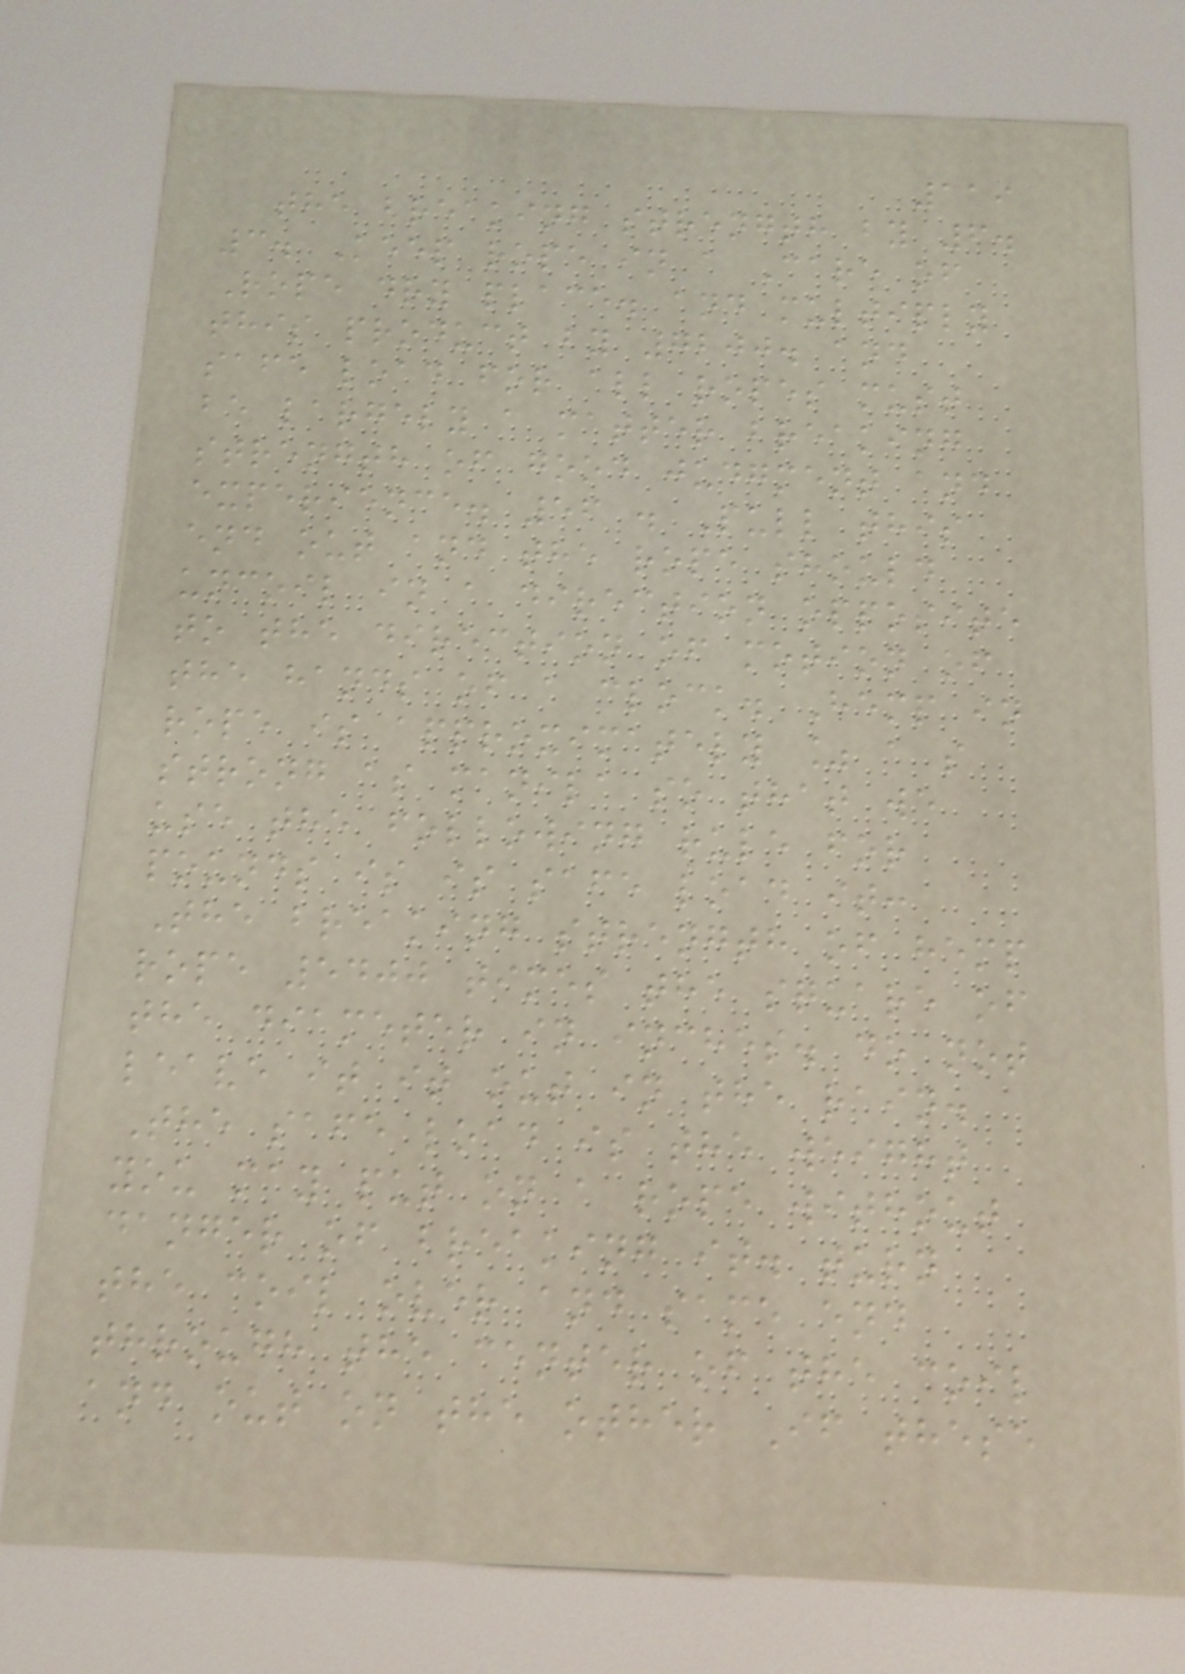119
the breaking strength by 6.
3. Keep rope in a Care of
Rope dry place. and multiply
this product by 7200. and
safe load for all ropes must
be largely a matter breaking
strength of good judgment and
experience. 56 . Pull this
end out and the rope should
uncoil in a direction opposite
to the direction of motion of
the hands of a clock. Hemp in
rope is approximately % a s
strong as manila so that we
use the following rule for
pounds is is safe load it:
The breaking strength of hemp
rope 5400 times the square of
the diameter in inches. do not
leave it it out in the rain.
The safe load is the weight
you may put on a rope without
danger of breaking it. turn
the coil over and same end
through the center of the coil
and out on the other If these
